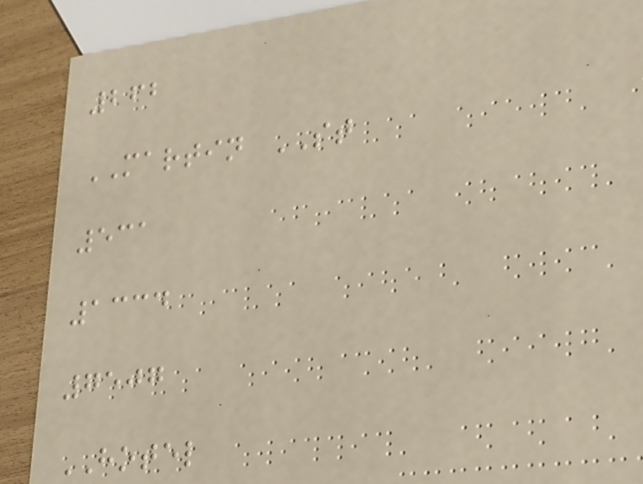262
MARTIN ST
531
1334
7507
HOTEL
